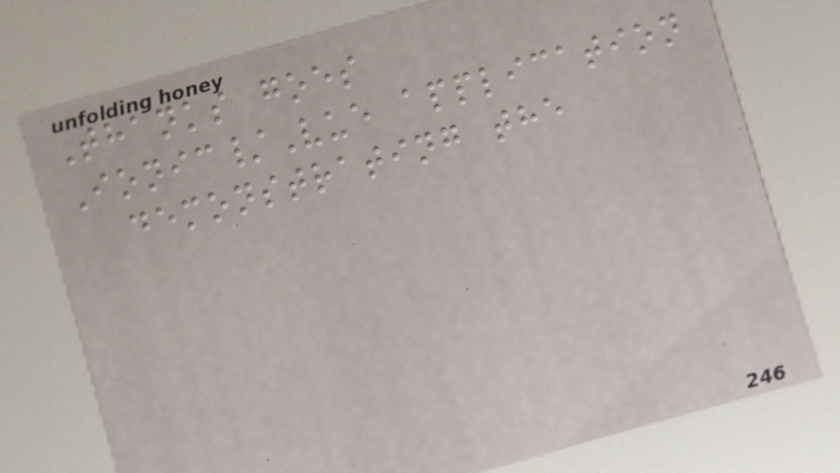Thanks goes
Ionic/Vue application
demonstrating the
